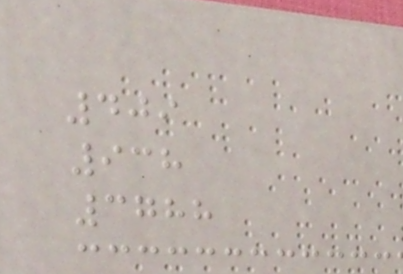409
938
3788
